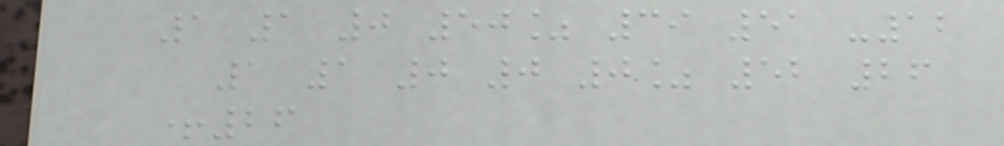1 1 0 50% 39 51 -12
1 1 0 0 0% 52 26
+26
